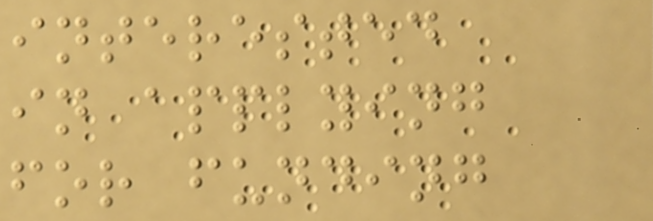interested
in applying
for funding
